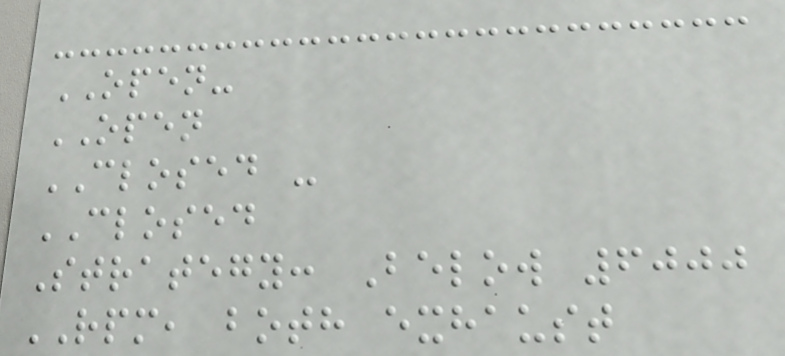OPEN-
OPEN
CLOSED -
CLOSED
Strategy: Below 6000
RPM, both exhaust
